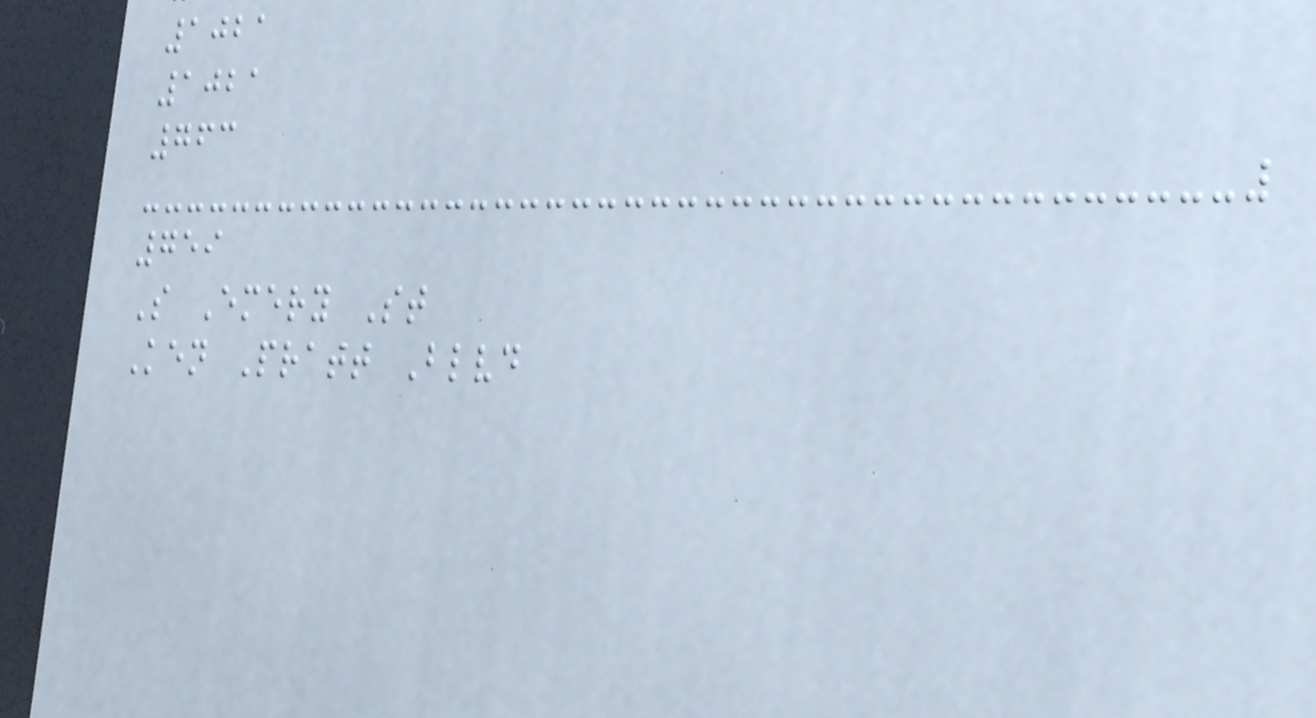1021
1021
763
759
S Emery St
Ken Pratt Blvd
